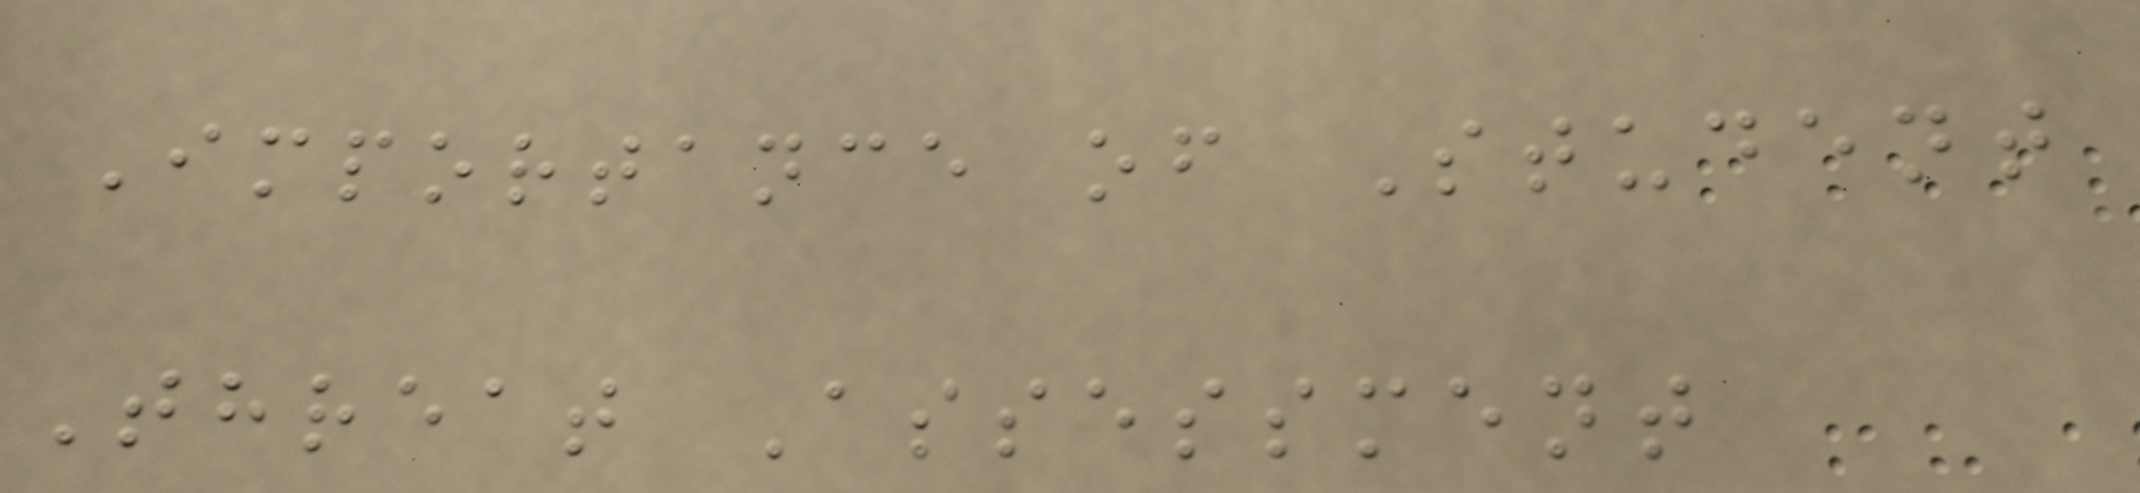Importance of Student
Threat Assessment
